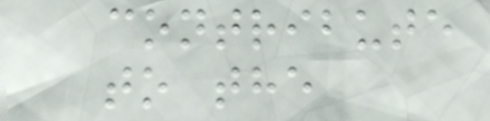contribute
to the
